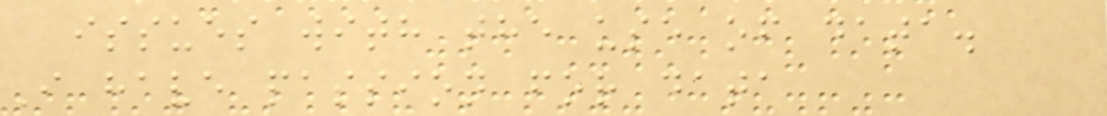issues with the use of data.
I have passion for data
